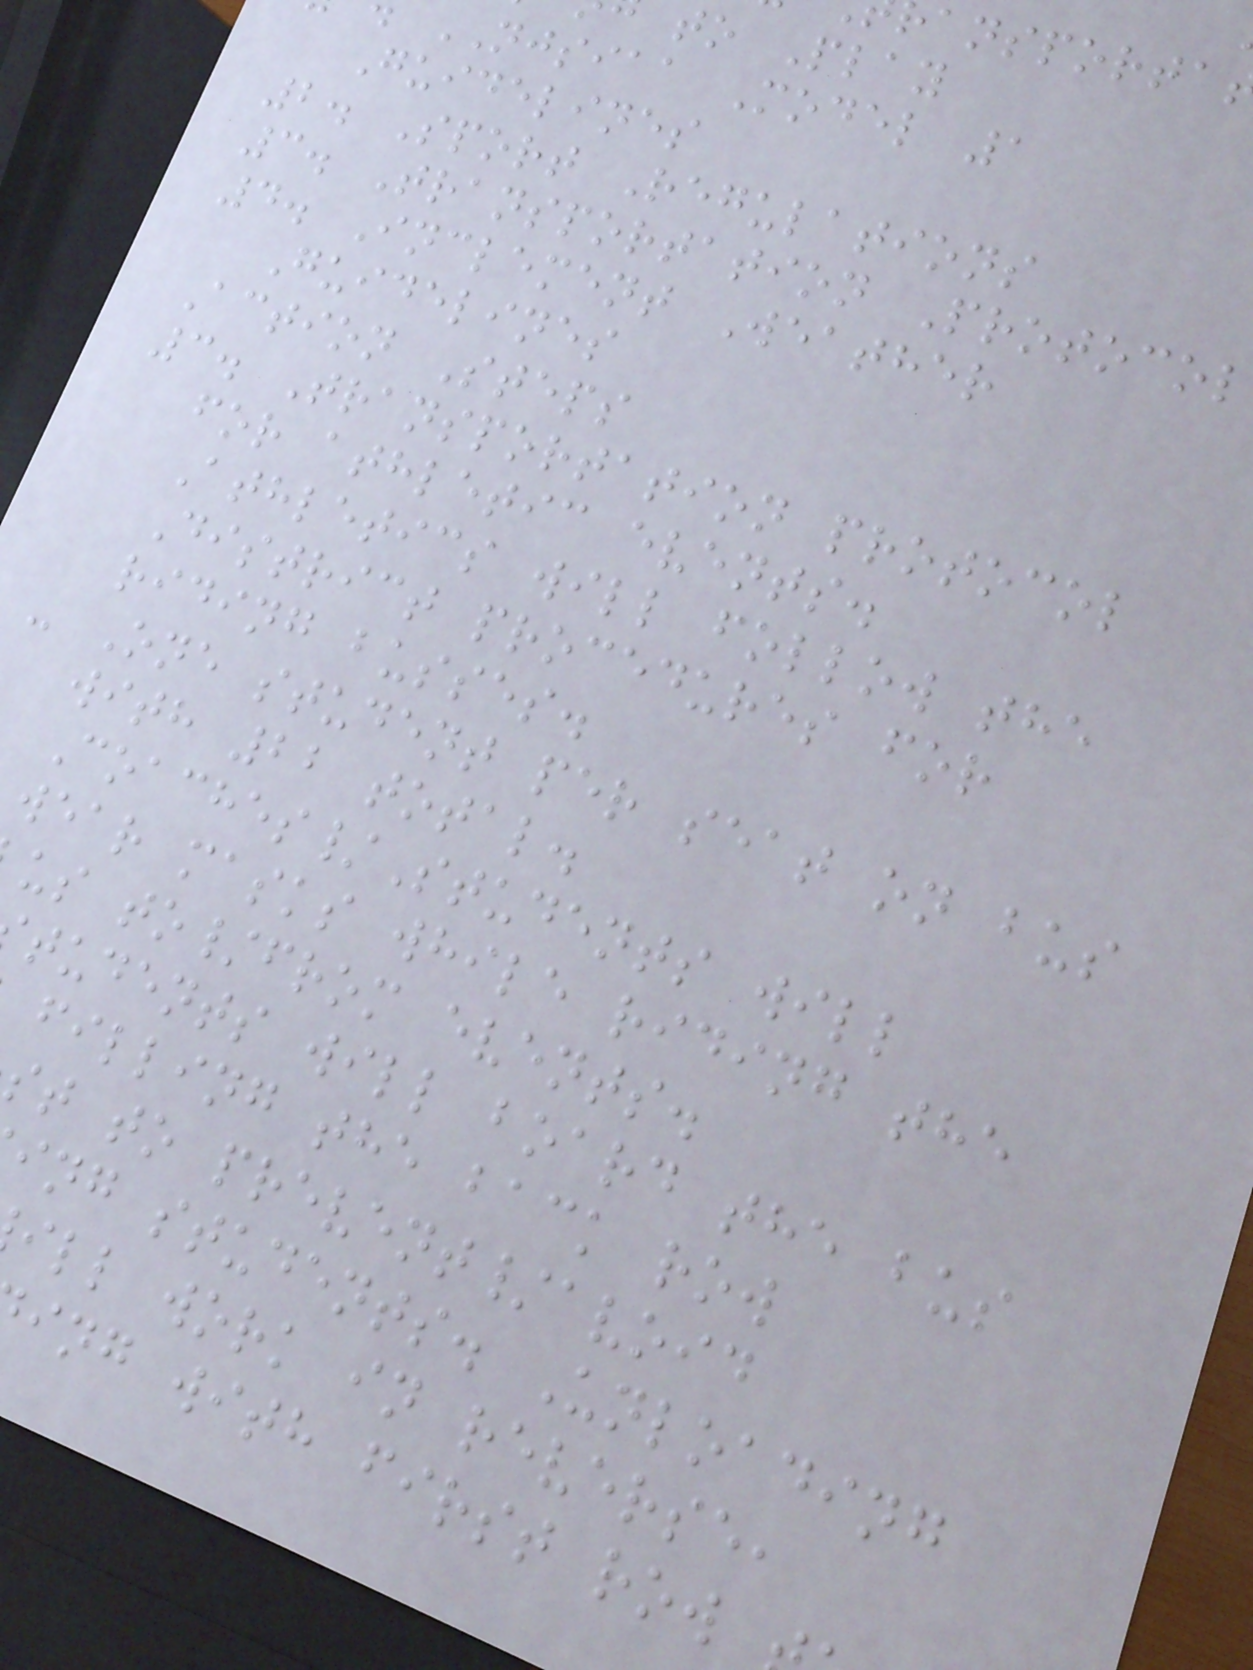to Play
NJSIAA Model 1
Guidelines
2. Sport Regulations
3. Transportation Protocol
4. Inclement Weather
Guidelines
Action Steps
3. Transportation protocol
for athletic events.
Athletics will follow the
District procedures for
riding busses.
- One student per seat on bus
with 22 total.
Coaches/Students will
wear masks while riding the
us to/from events.
tudents will board the bus
filling the back row
st to prevent/avoid
ing students. Unloading
ill work in reverse,
ing with first row
